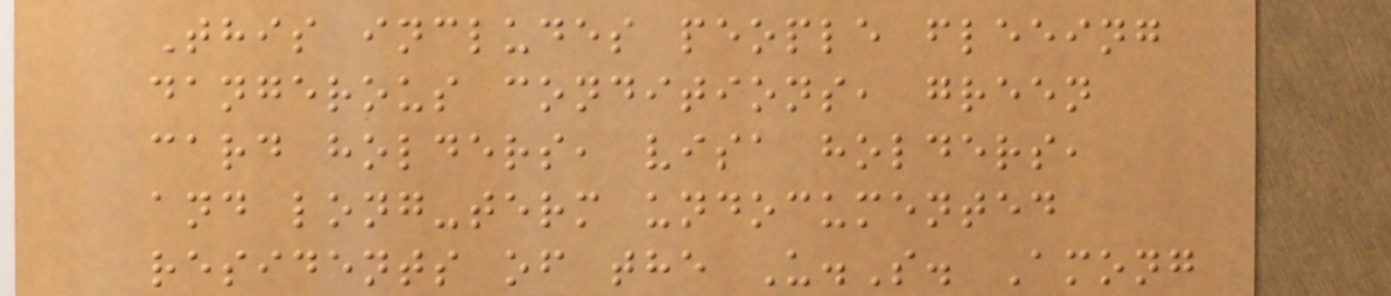This includes people fleeing
dangerous conditions, green
card holders, visa holders,
and long-term undocumented
residents of the U.S. Among
